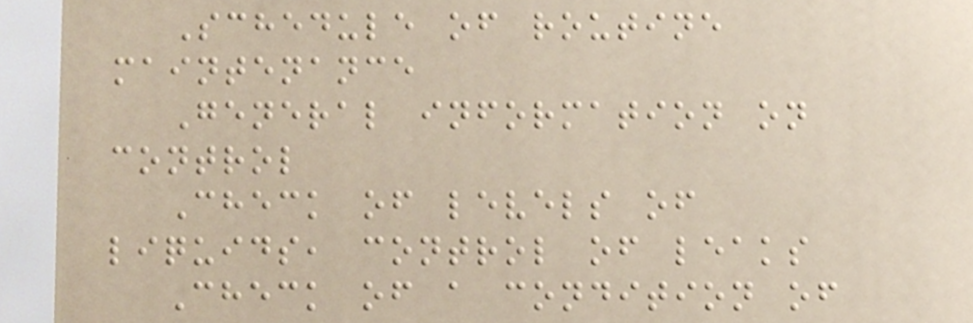Schedule of routine
maintenance
General information on
control
Check of levels of
liquids, control of leaks
Check of a condition of
